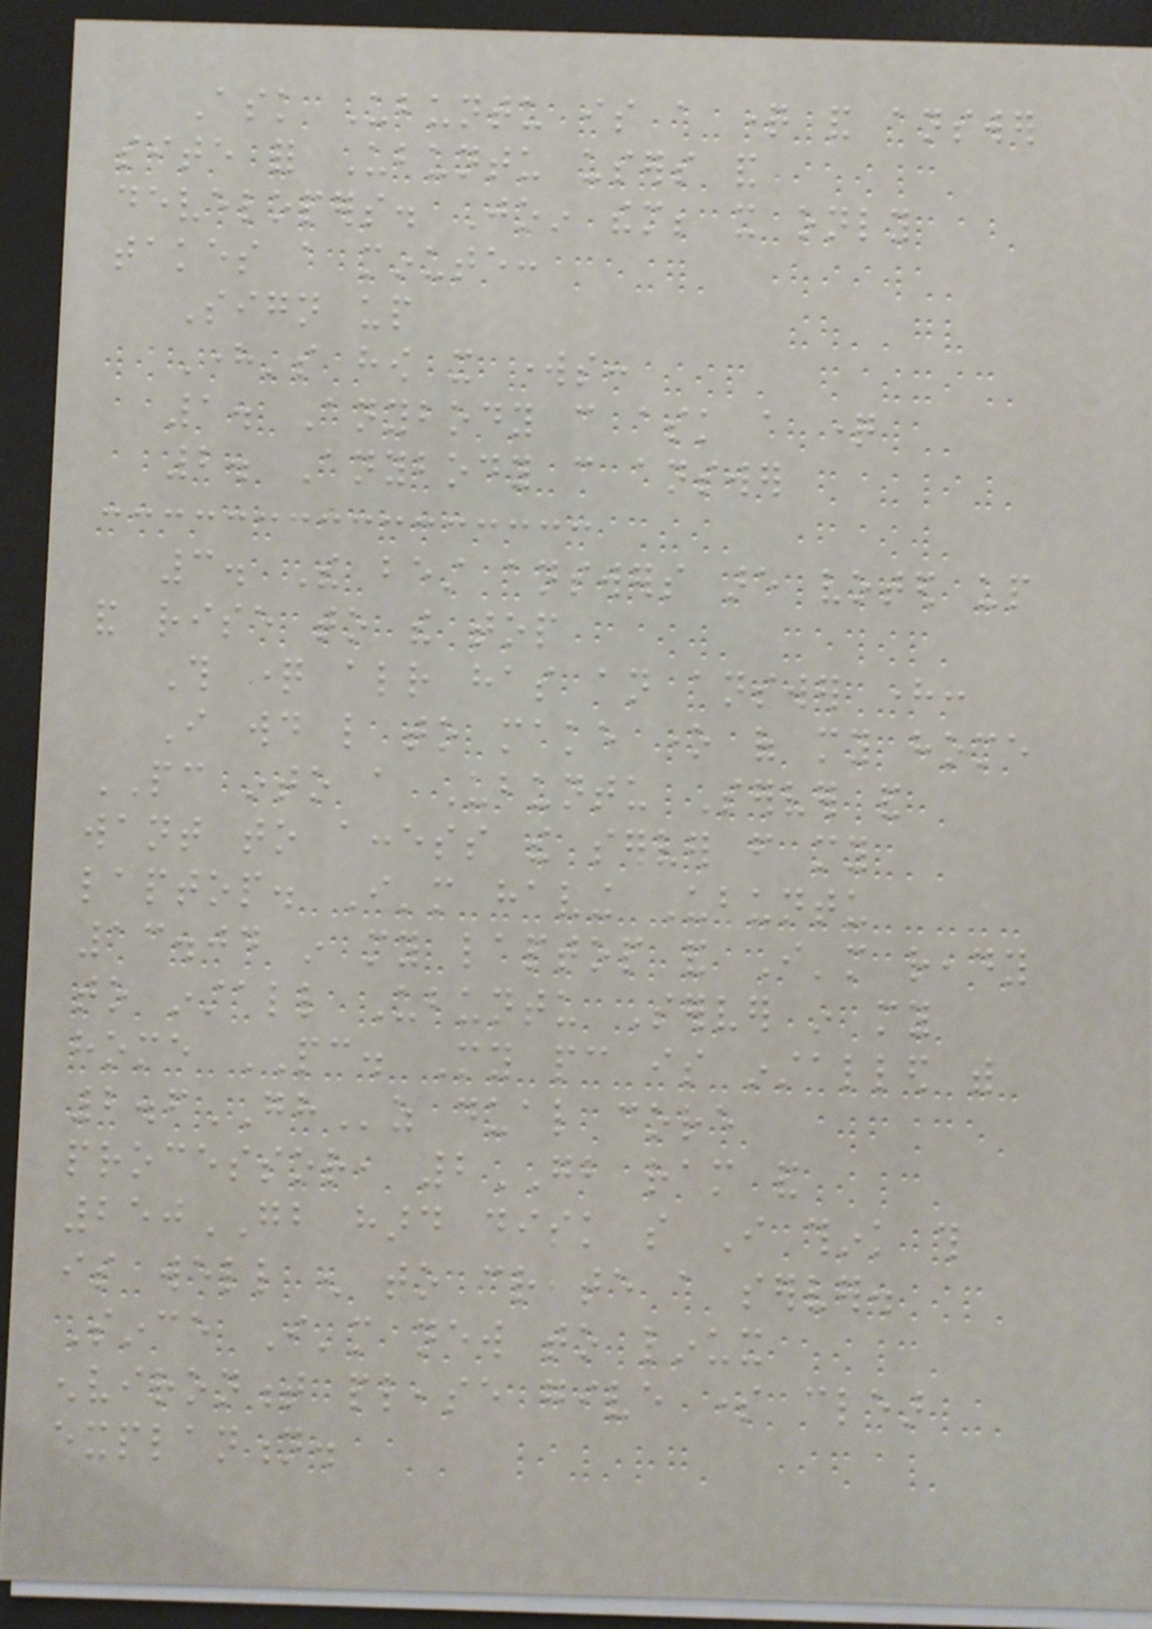Ask Ubuntu is a question and answer
site for Ubuntu users and
developers. Join them; it only
takes a minute:
Sign up
Here's how it works:
1. Anybody can ask a question
2. Anybody can answer
3. The best answers are voted up
and rise to the top
This question already has an answer here:
I would like to make one of my home
PC into a Ubuntu Server and
want to access the server from my
laptop. I'm having Ubuntu
13.04 in my laptop and I'm ready
to install Ubuntu Server in my
home PC. My pc is installed with
2.6GHz dual core
processor, 2GB ram and
250GB hard disk so I think this
is well enough to create a server.
Since I'm new to linux
environment please give some clear
explantion.
